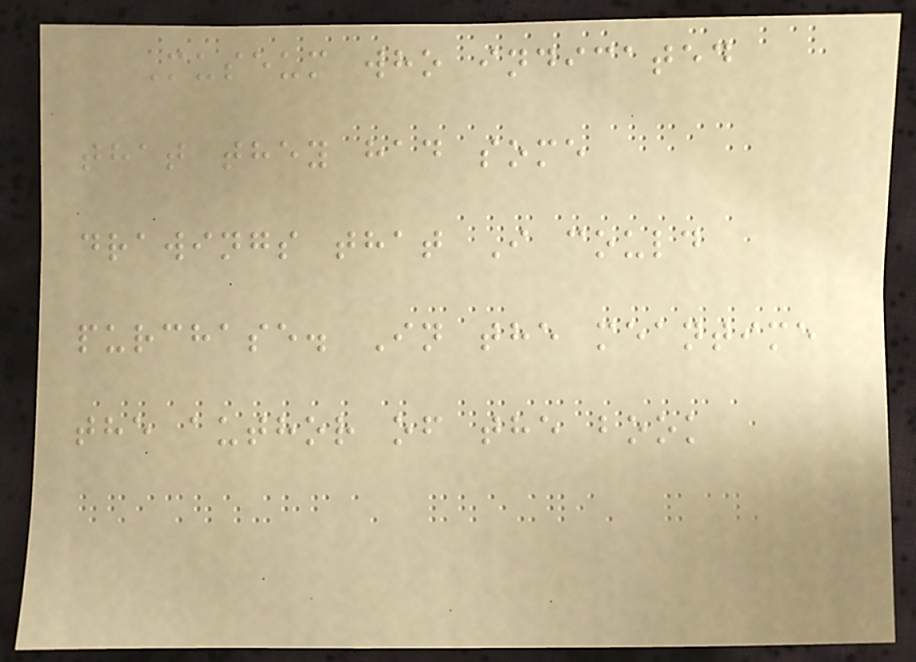Museum who indicated
that they had some
drawings that I could
purchase. In the meantime
the author of the book
